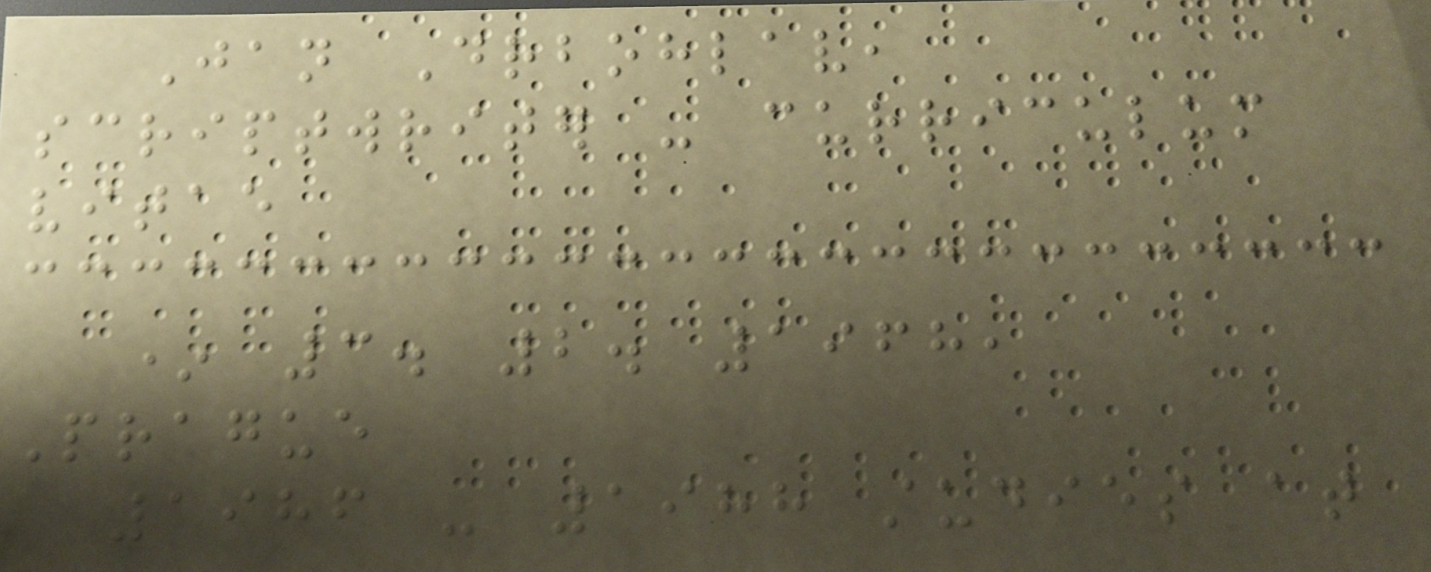Jan Drbohlav,
scriptwriter - curriculum
vitae
* 3. 2. 1968,
Prague
1986 - 1988 studies at
